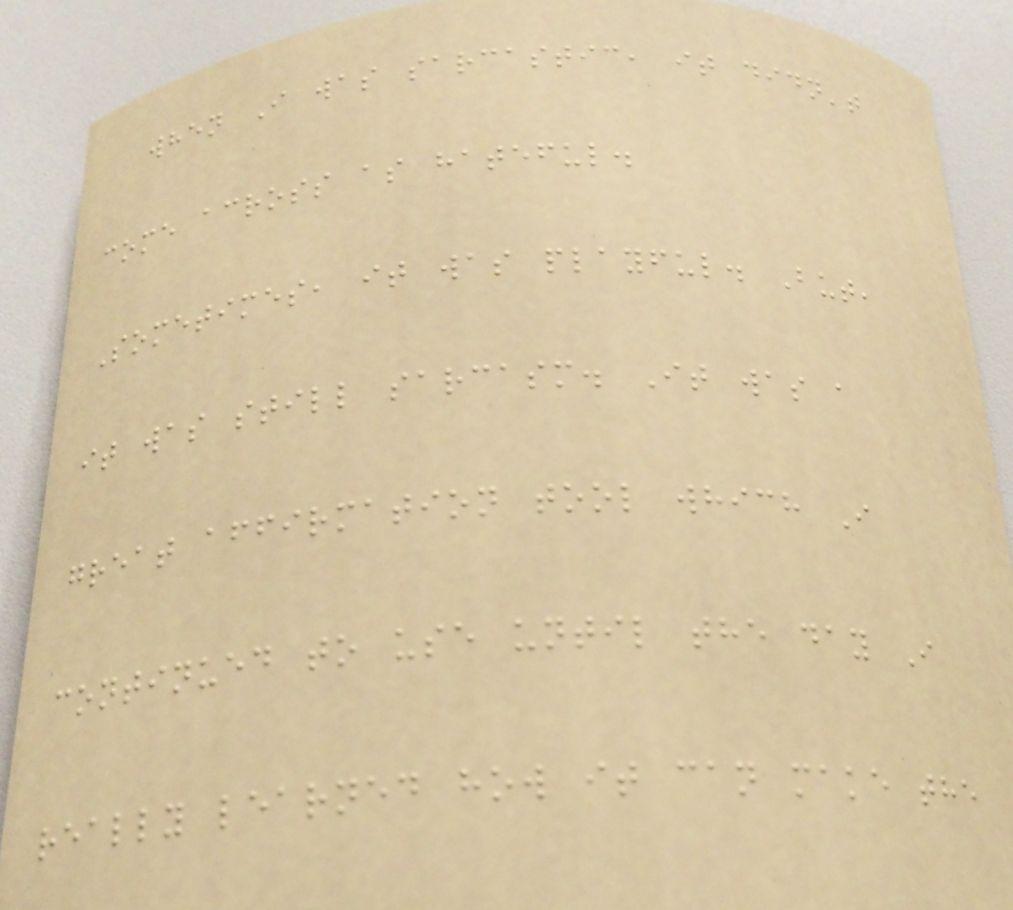when I was sarcastic, it didn't
come across as hateful.
Sometimes, it was playful. But,
it was still sarcasm. It was a
great affirmation tool which I
continued to use until the day I
really learned how it can make the
